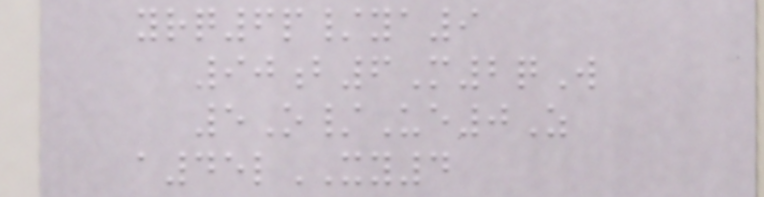yrq6p/ya9
90b6M2qW
5O/Ue0Z
a45lXY4
